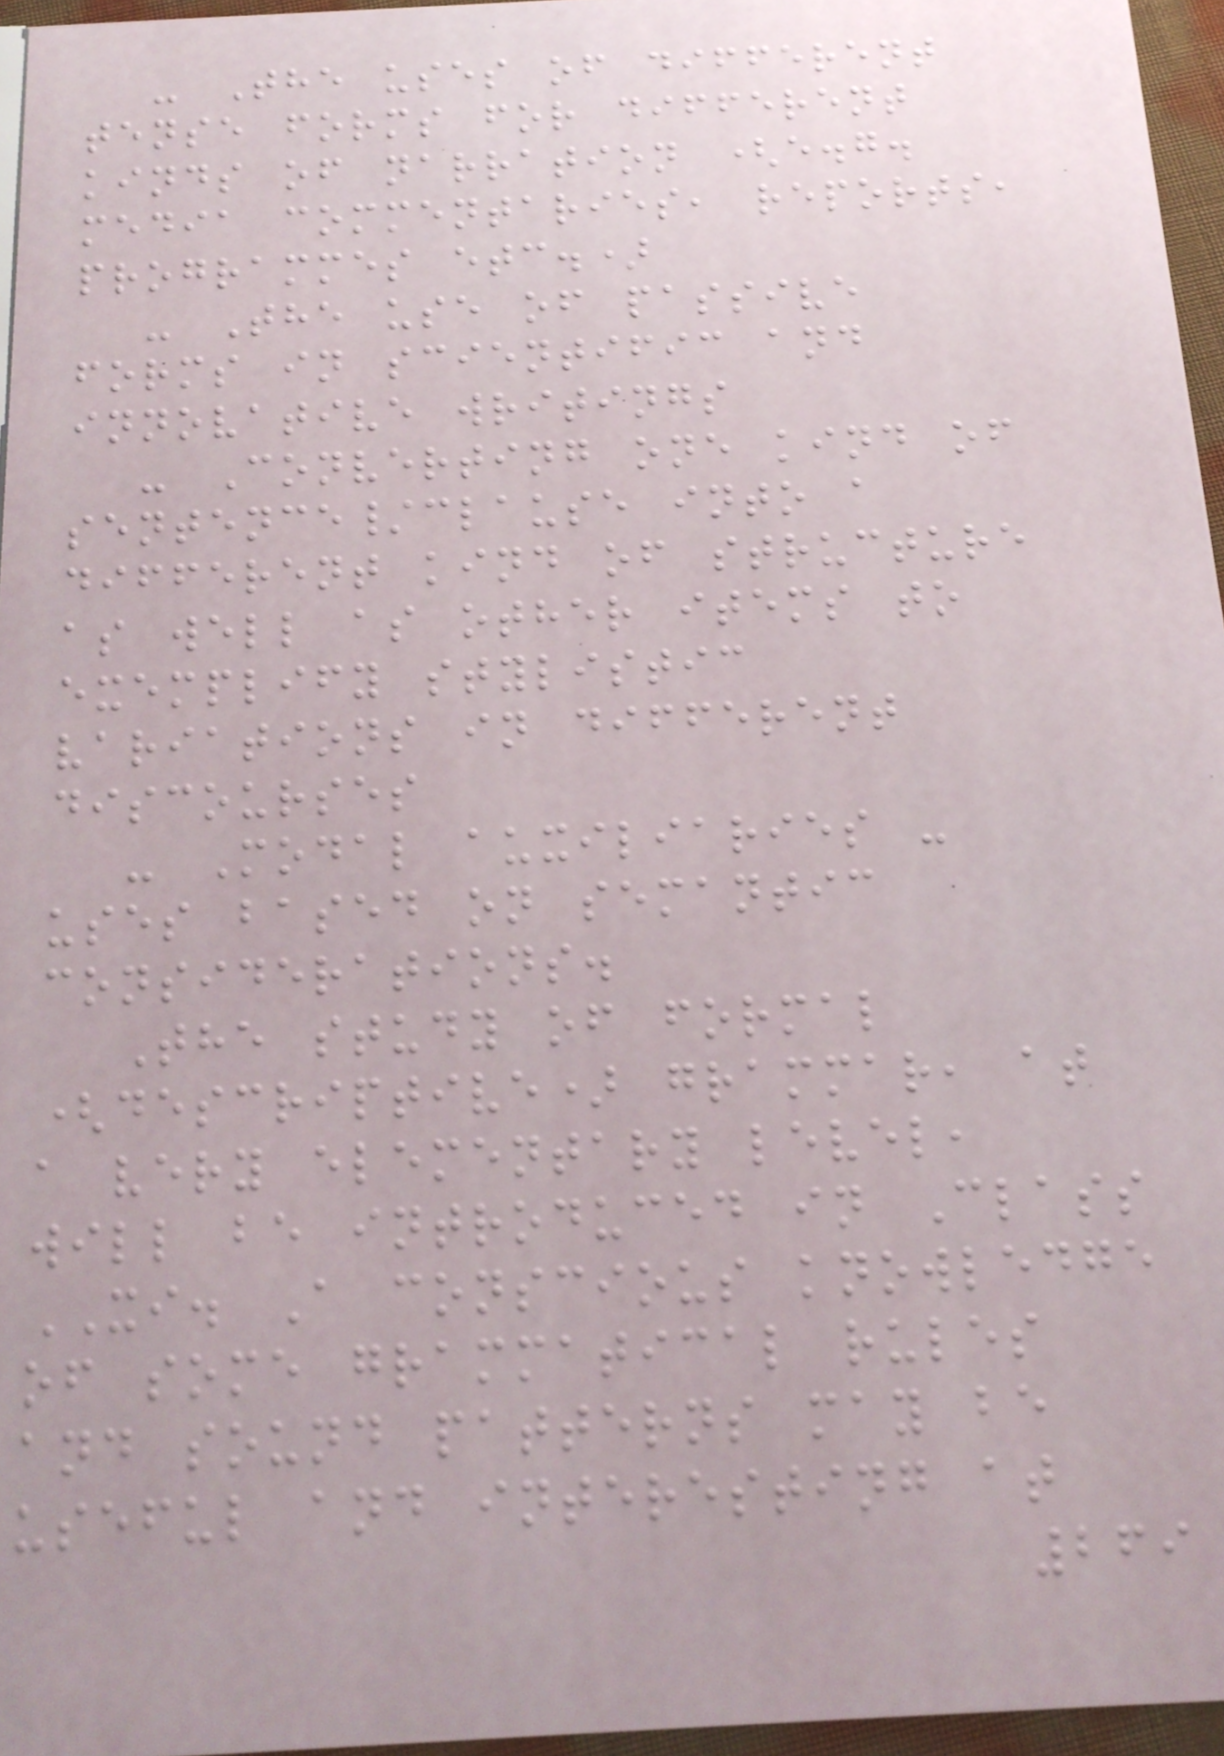- The uses of different
tense forms for different
kinds of narration (e.g.
media commentaries, reports,
programmes etc.)
- The use of passive
forms in scientific and
innovative writings
- Converting one kind of
sentence/clause into a
different kind of structure
as well as other items to
exemplify stylistic
variations in different
discourses
- Modal auxiliaries -
uses based on semantic
considerations.
The study of formal
(descriptive) grammar, at
a very elementary level,
will be introduced in Class
XI. A conscious knowledge
of some grammatical rules
and sound patterns may be
useful and interesting at
269
